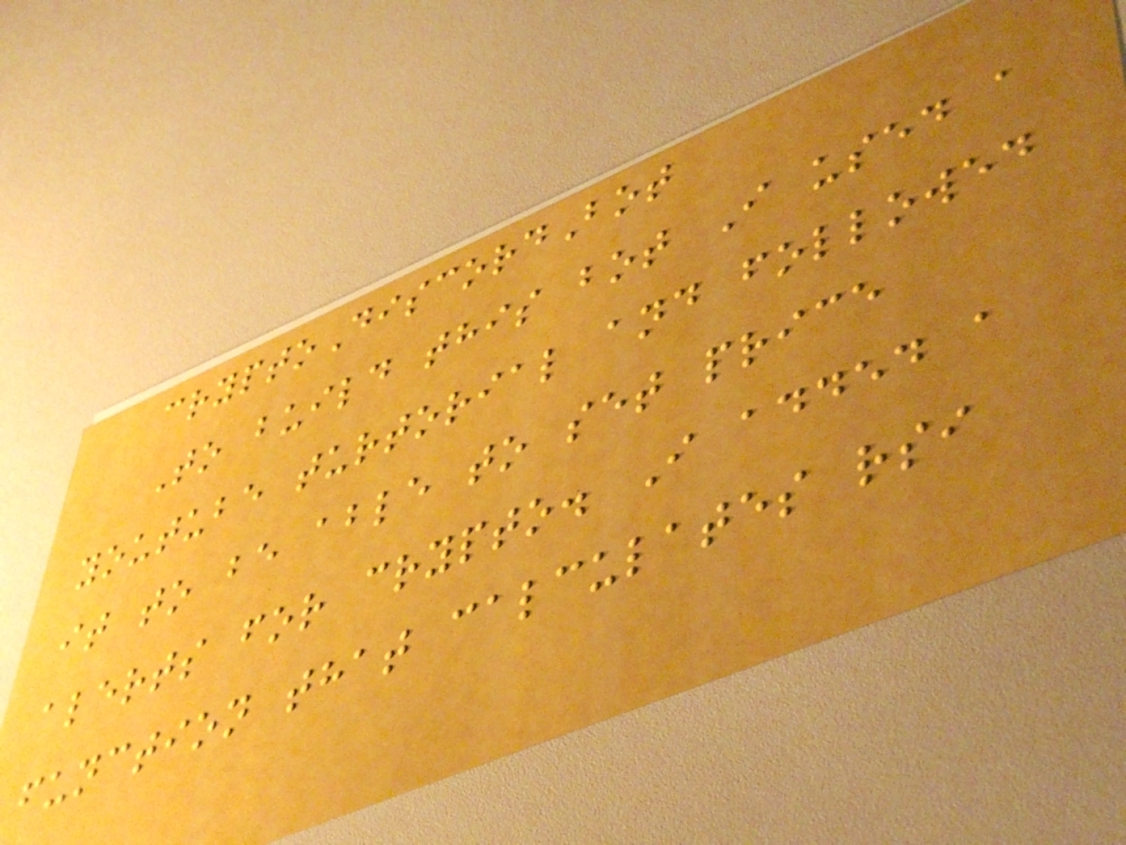cryptoDiscordBot
To build this bot I used a
youtube turtorial and followed
it to be able to set price
alerts for crypto. I added a
function that calculates rsi
